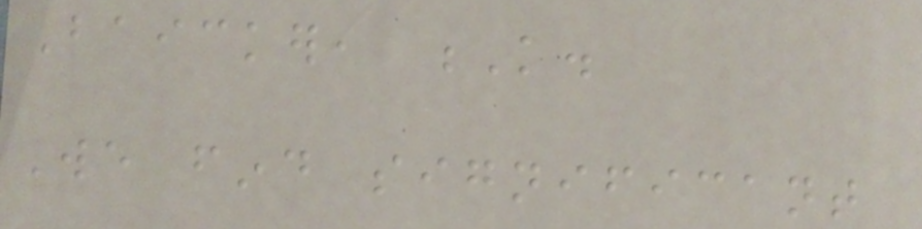Baicker, K.
We find significant
